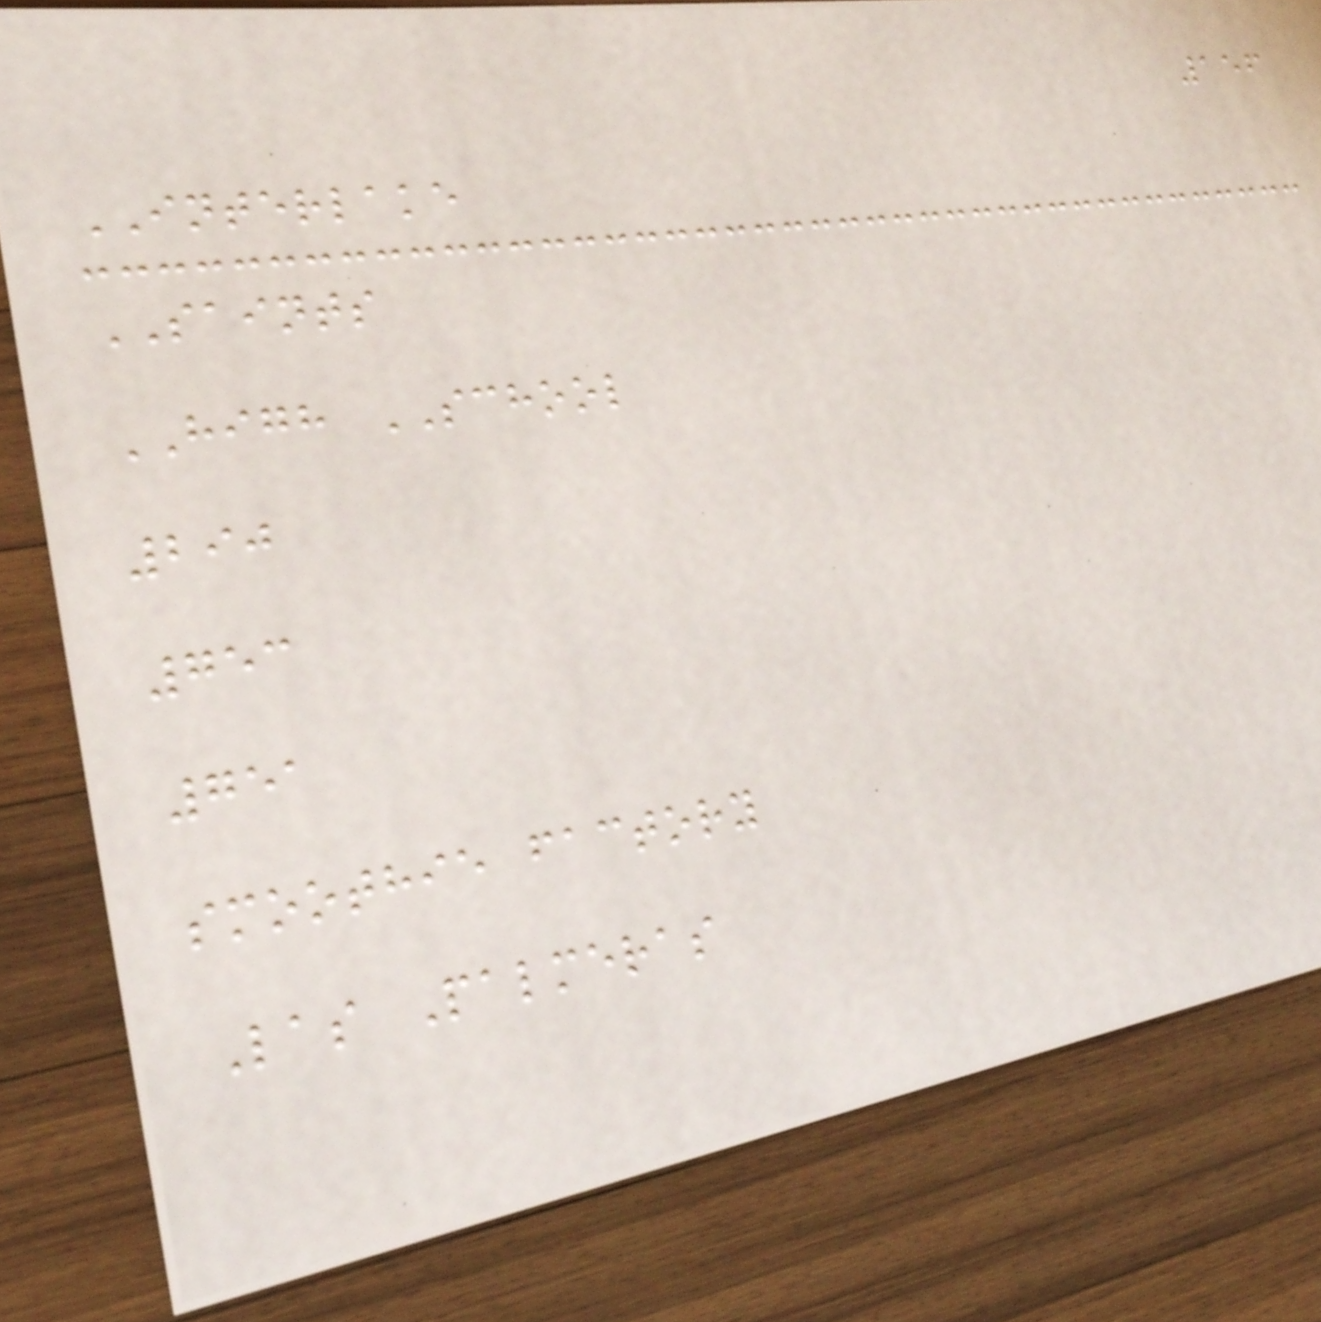156
INTERLAKE
SAINTS
HIGH SCHOOL
290
753
751
smoothie factory
Las Palmeras
